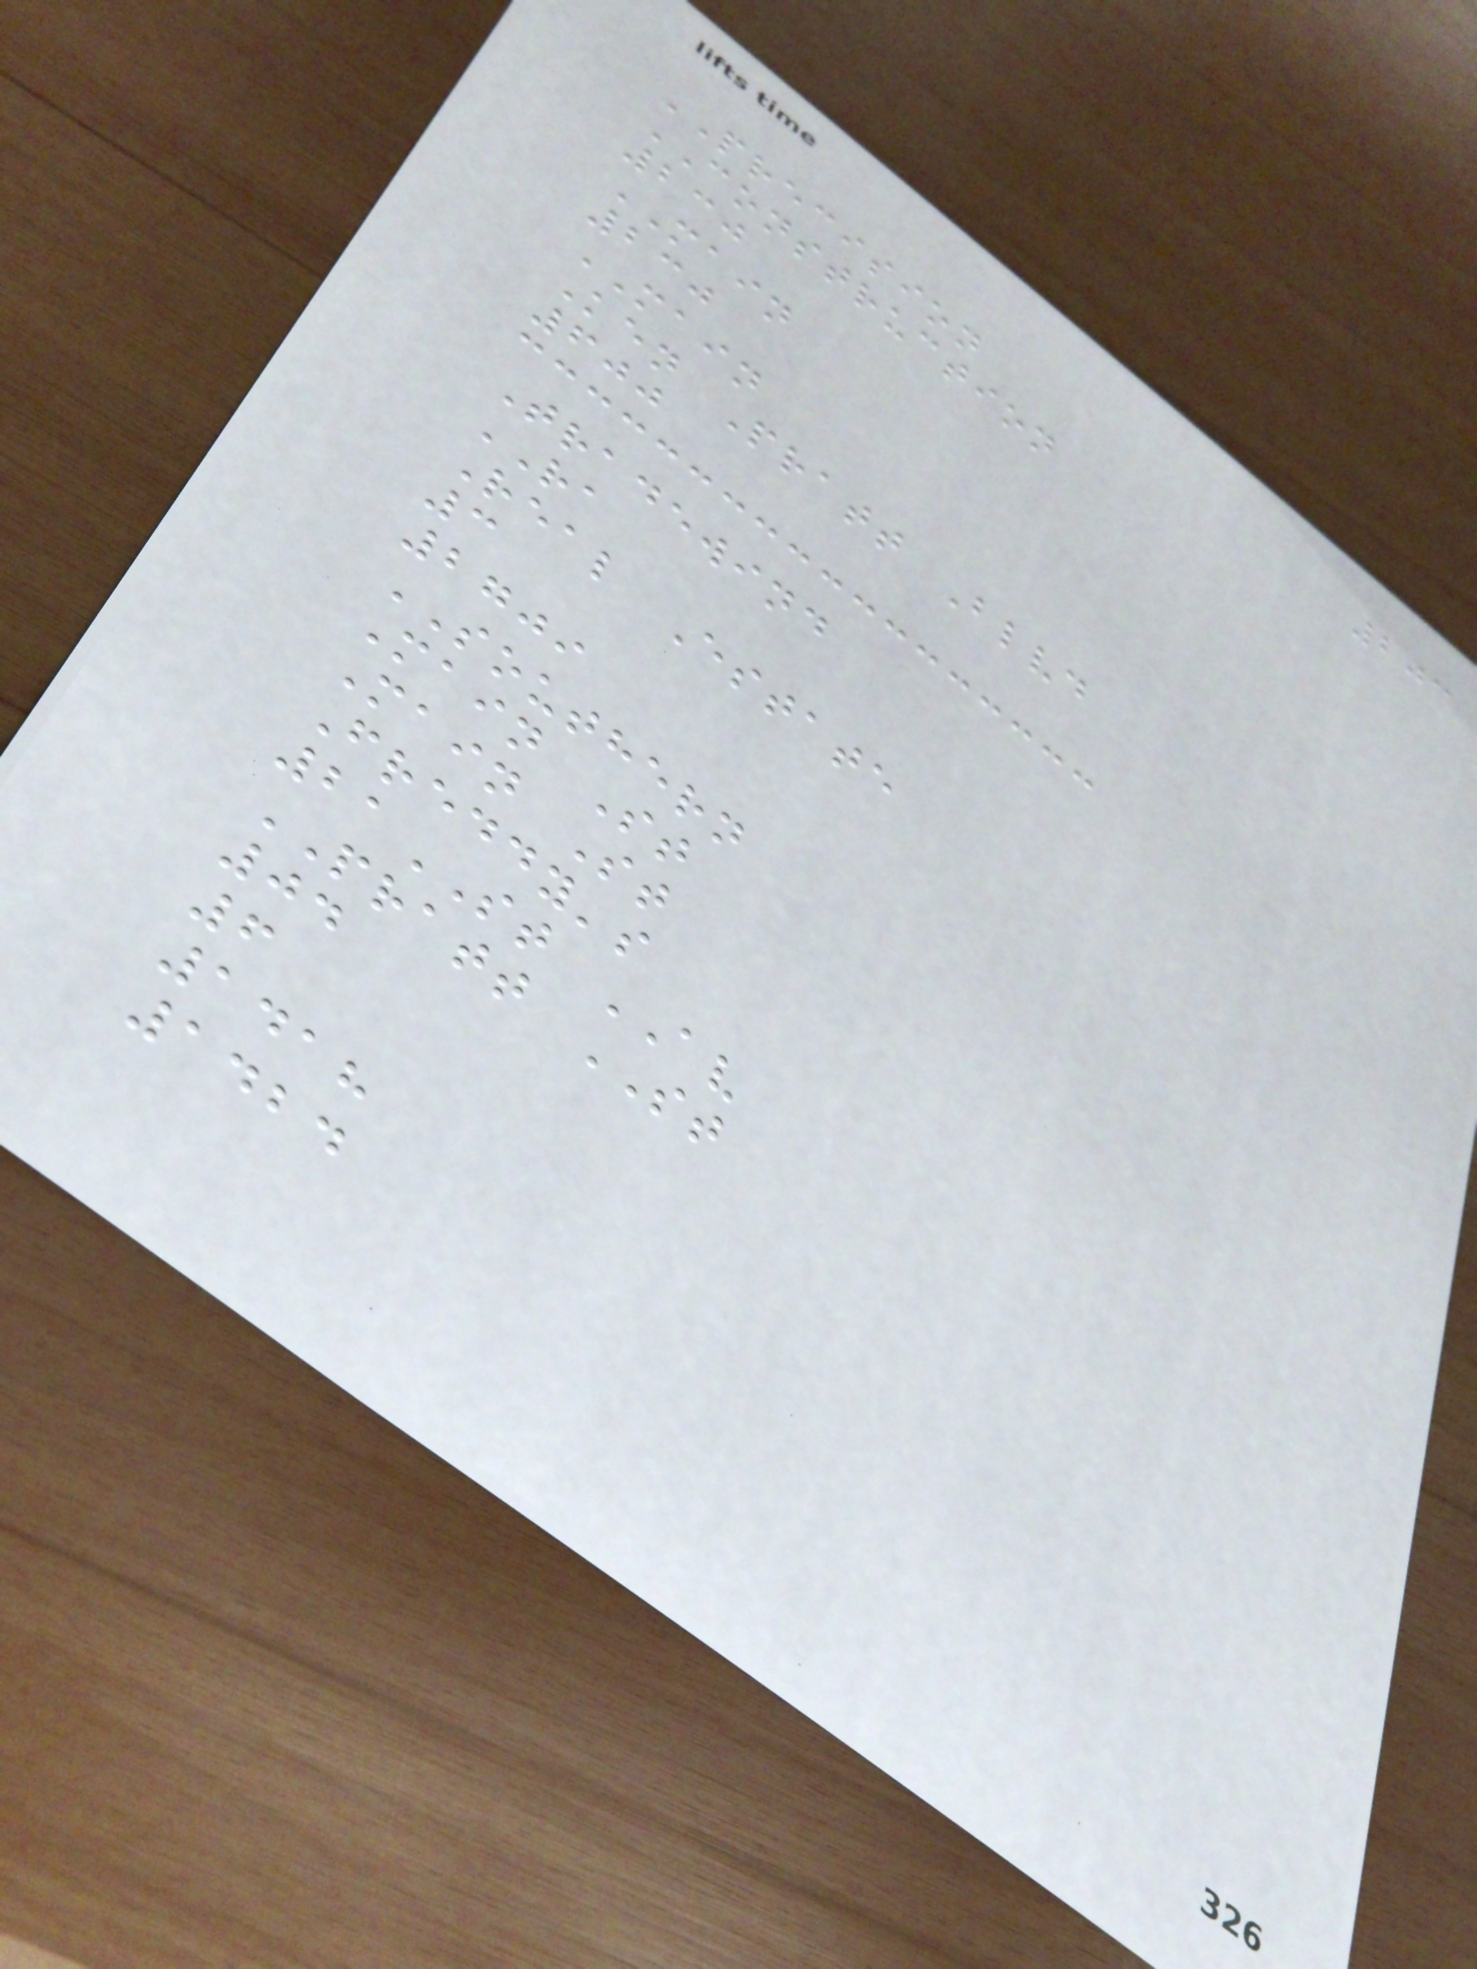203
PRECISION
CONSTRUCTION
230
MAIN
230
MAIN
Ken Pratt Blvd
600
Tradewind
RA
Real Estate
3
2709
SOUTHERN
Main St
Main St
Freddy's
21ST AV
PRATT ST
04
6
1418
1424
